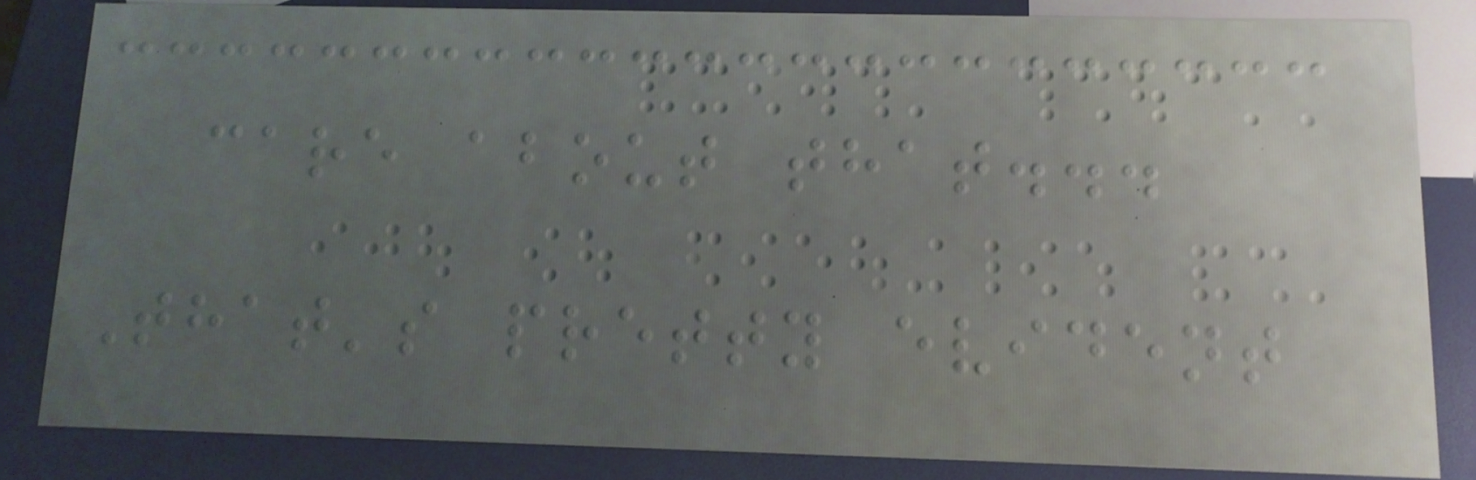care about that...
That's pretty evident
